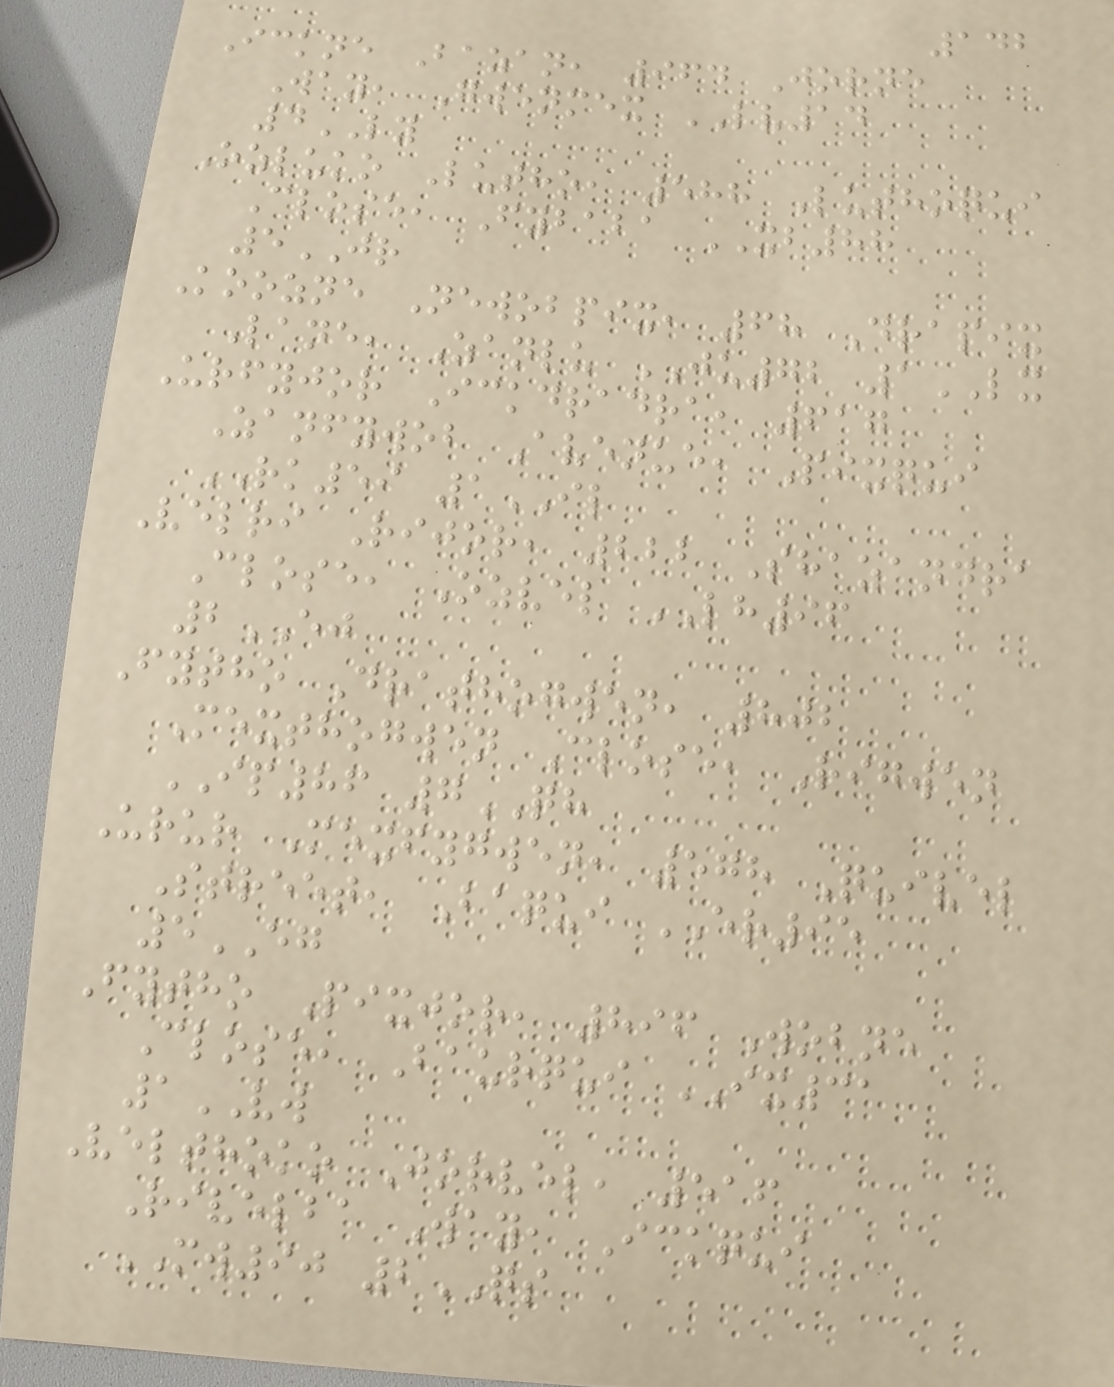142
Ickne Bazan, 964 Jorne
Way, Gwenmex LV14
4LY
Ozluko Lutho, 588 Luthoqui
Close, Fybaba XB88
5JR
Koozne Newobpix, 68 Drapix
Lane, Zanlu JU72 1LX
Urfyjor Ickdradra, 617
Zanfywob Avenue, Pixqui
RK59 1IL
Velri Rijor, 222 Shazandra
Close, Ozvel LH96
2EJ
Fytho Drathogwen, 802
Mexthogwen Close, Rigwen
IP86 7QH
Urur Mexfygwen, 578 Quivel
Street, Baqui ER95
5EG
Fytho Pixjor, 896 Wobne
Close, Baurqui IX31
1VW
Velthoko Jorvel, 516
Rivelba Way, Ickqui
MW90 2QS
